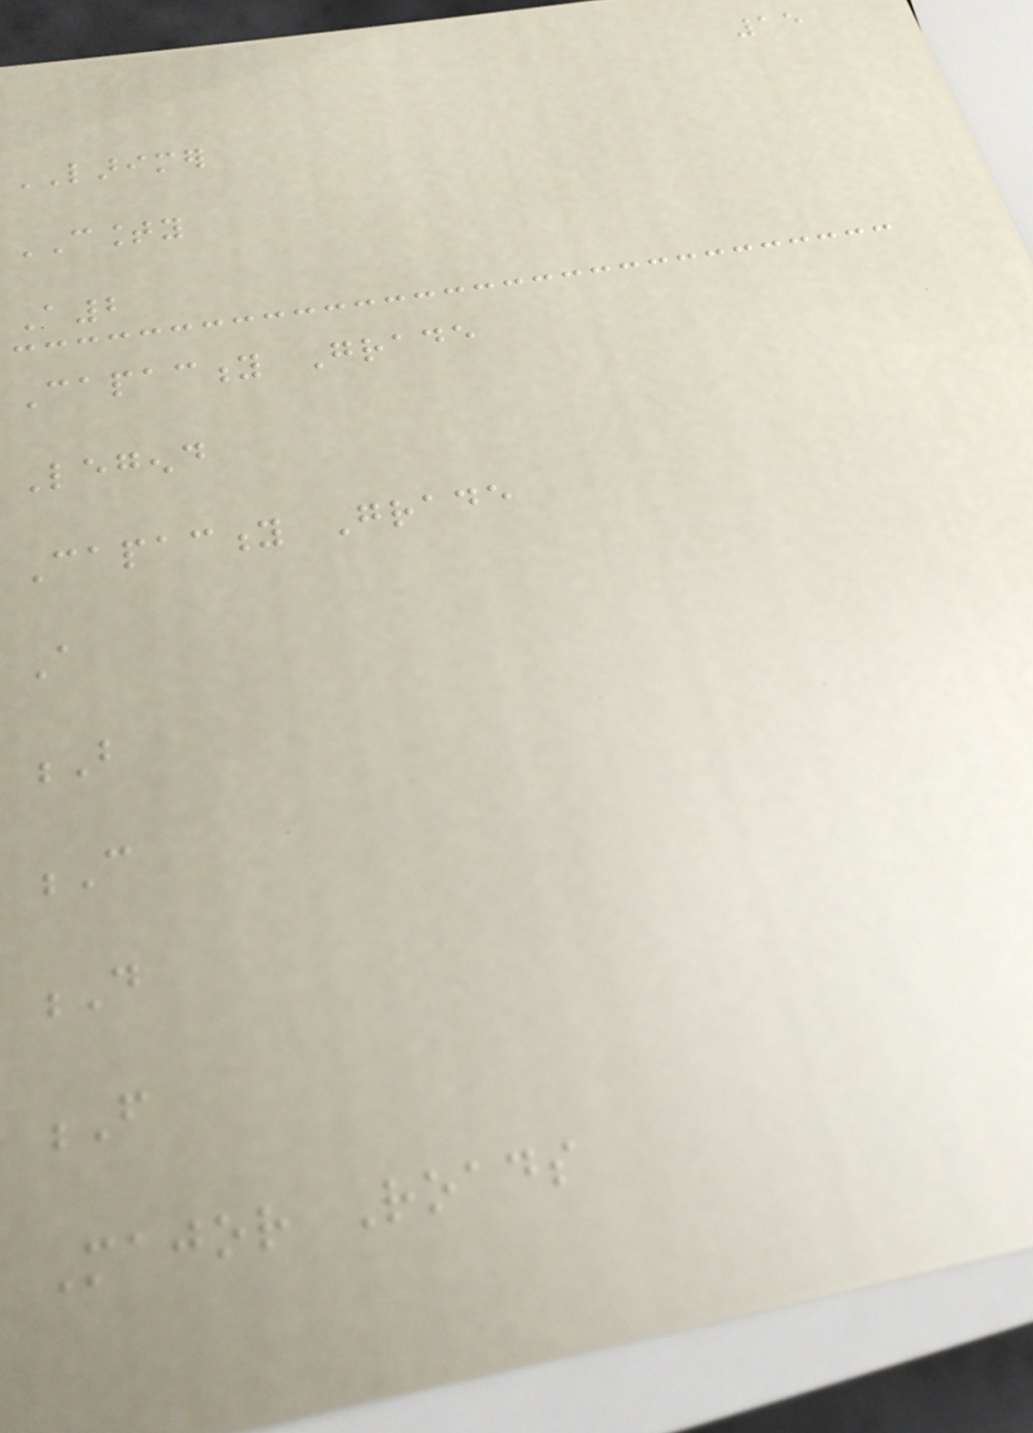15
LARIMER
COUNTY
A2
Capacity Grade
Legend
Capacity Grade
A
B
C
D
F
Major Roads
